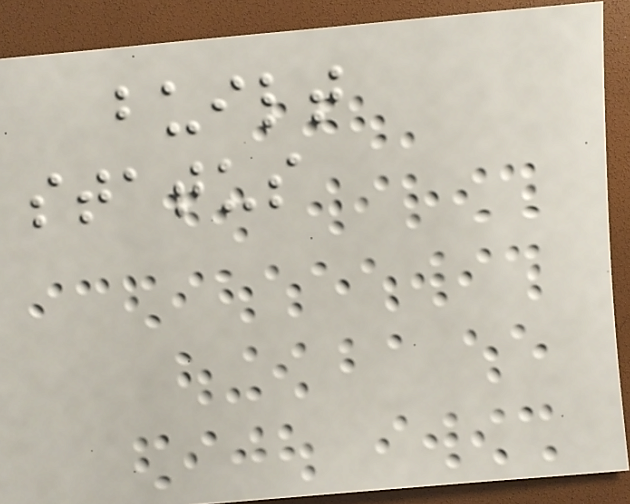built
status
